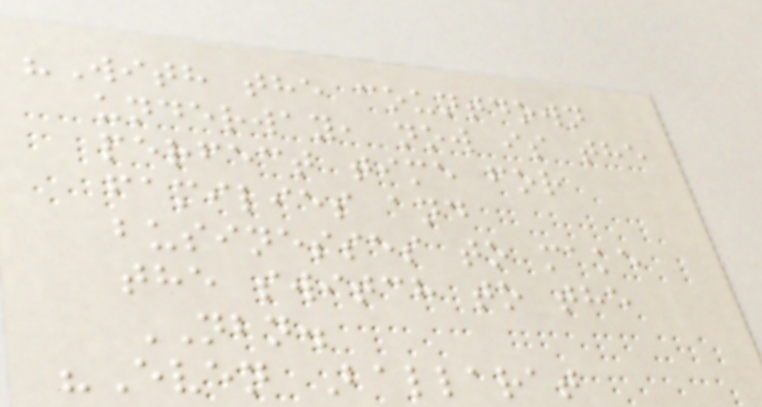"With the countdown
underway, now is the
perfect time for
families and
businesses to make
the switch to the
NBN.
"Even Ballarat
